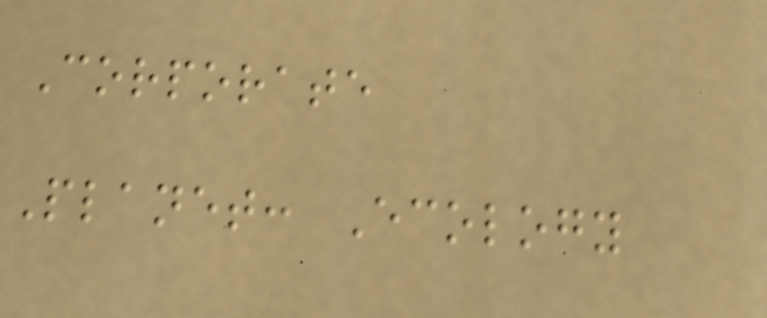Corporate
Planet: Ecology
